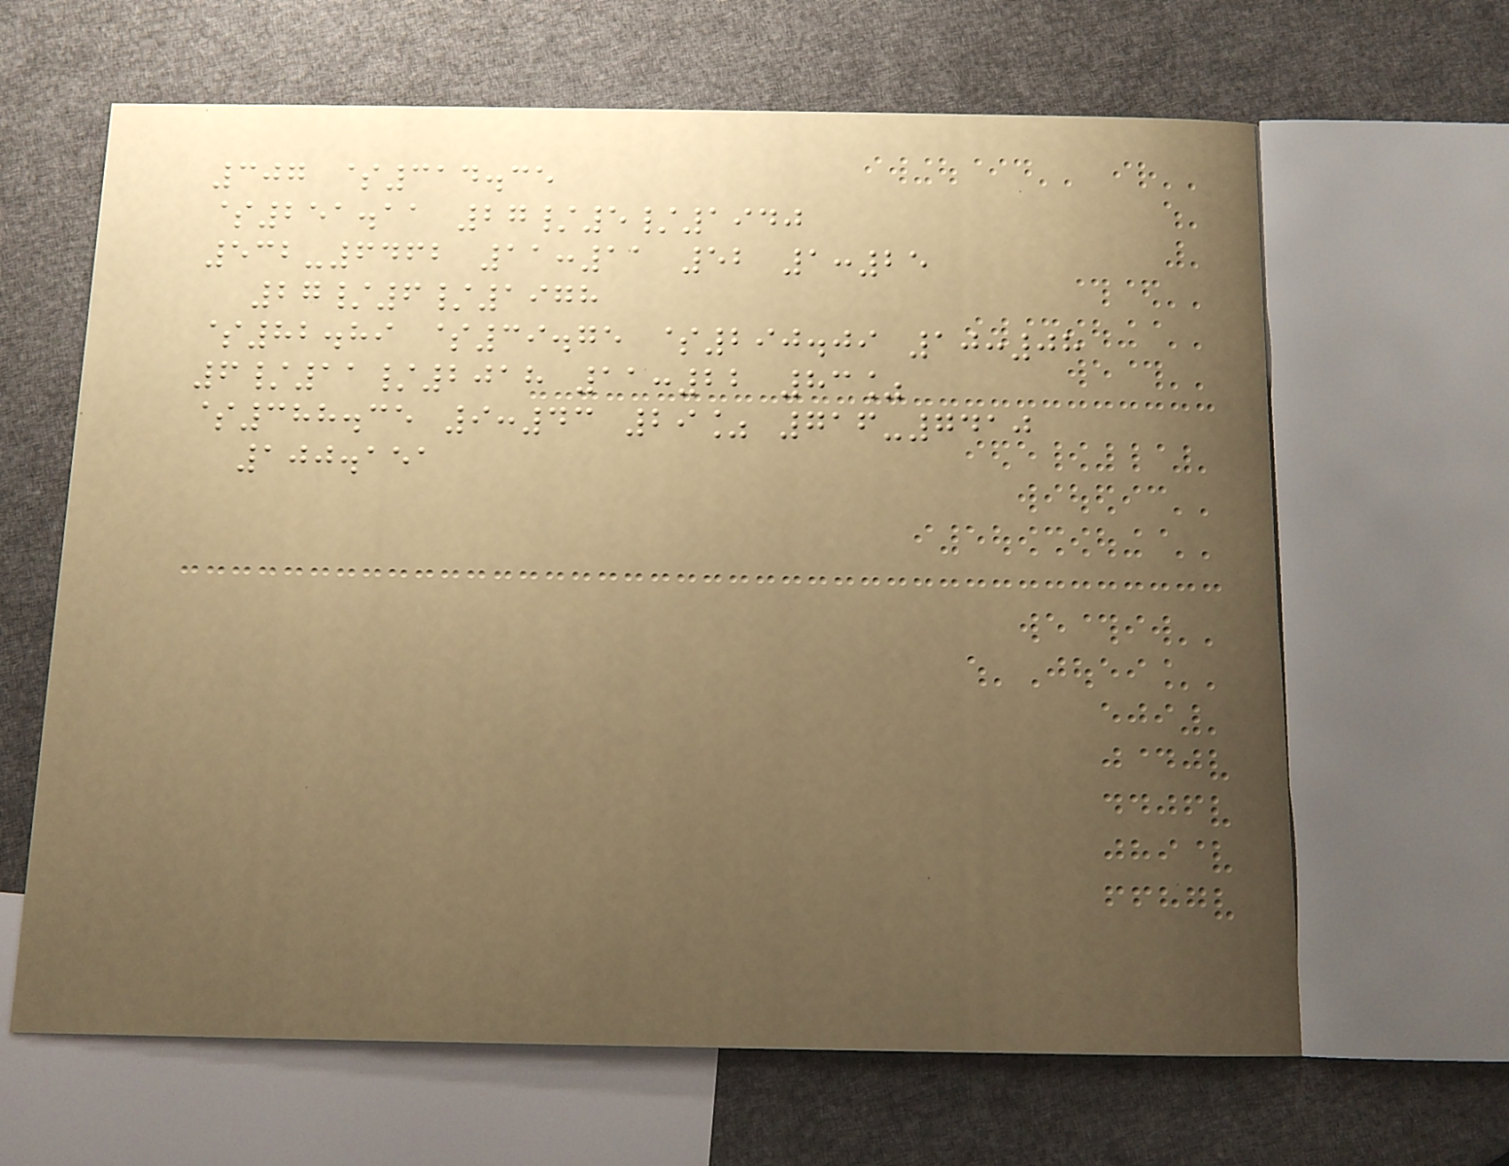307 $314.35
$251.11 27/5/1940
532-6462 11:11 52 1:25
27/6/1978
$82.89 $39.75 $290.09 10:08
6/11/2018 11:22 83%
$388.35 9:43 29% 716-7410
100.151
